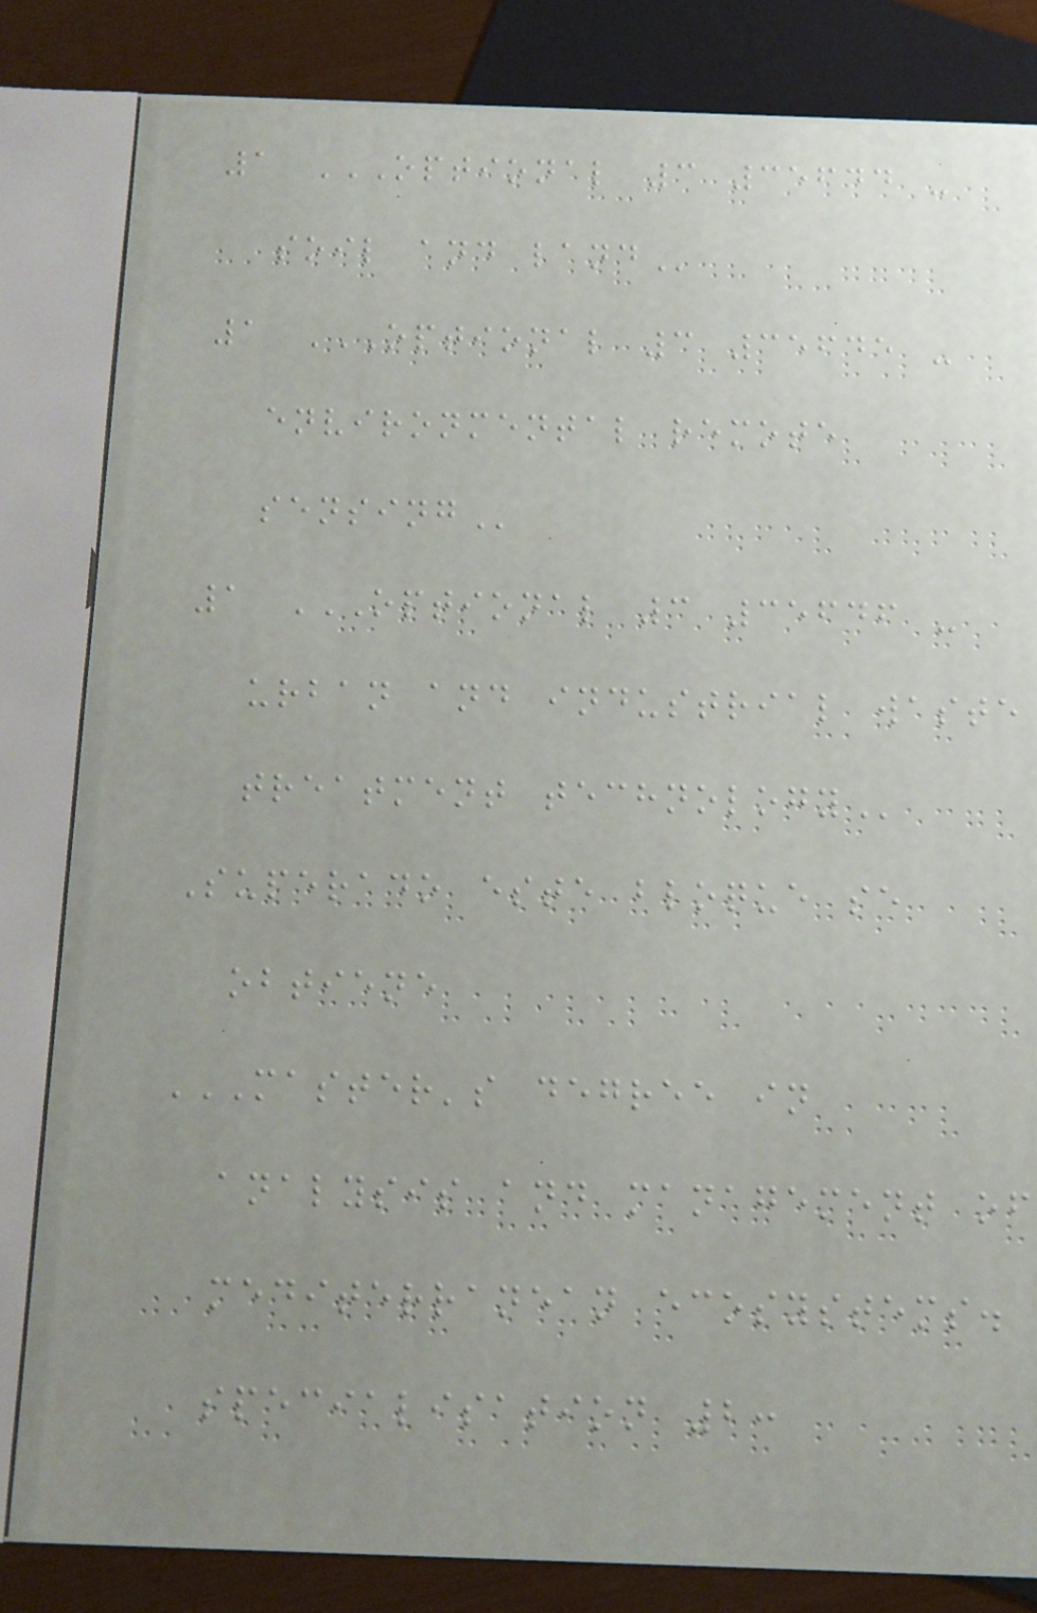1 OPTIONAL 3 35644 -
SOIL AND LAND
1 OPTIONAL 3 35645 -
ENVIRONMENTAL REMOTE
SENSING
1 OPTIONAL 3 35646 -
URBAN AND INDUSTRIAL WASTE
TREATMENT TECHNOLOGY
Superado este bloque se
obtiene
MASTER'S DEGREE IN
ANALYSIS AND MANAGEMENT OF
MEDITERRANEAN ECOSYSTEMS.
SPECIALISATION 2:
